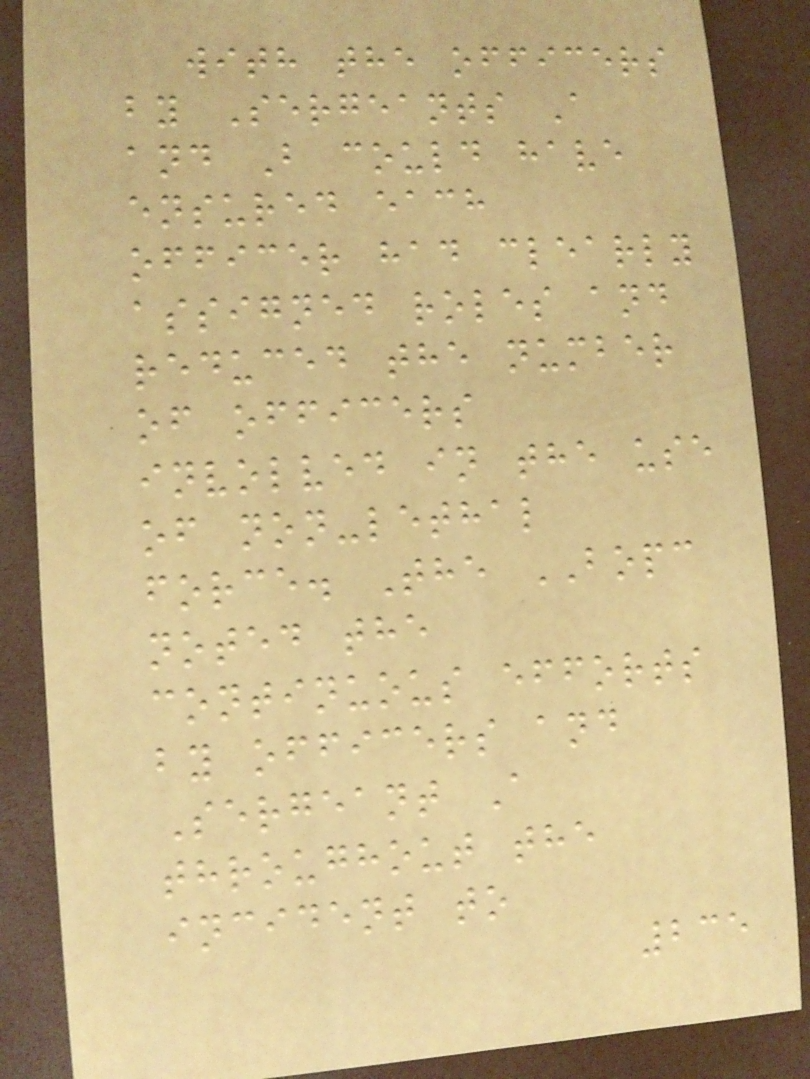with the officers
by Sergeants A
and B could have
ensured each
officer had clearly
assigned roles and
reduced the number
of officers
involved in the use
of non-lethal
force. The BOPC
noted the
continuous efforts
by officers and
Sergeant A
throughout the
incident to
235
